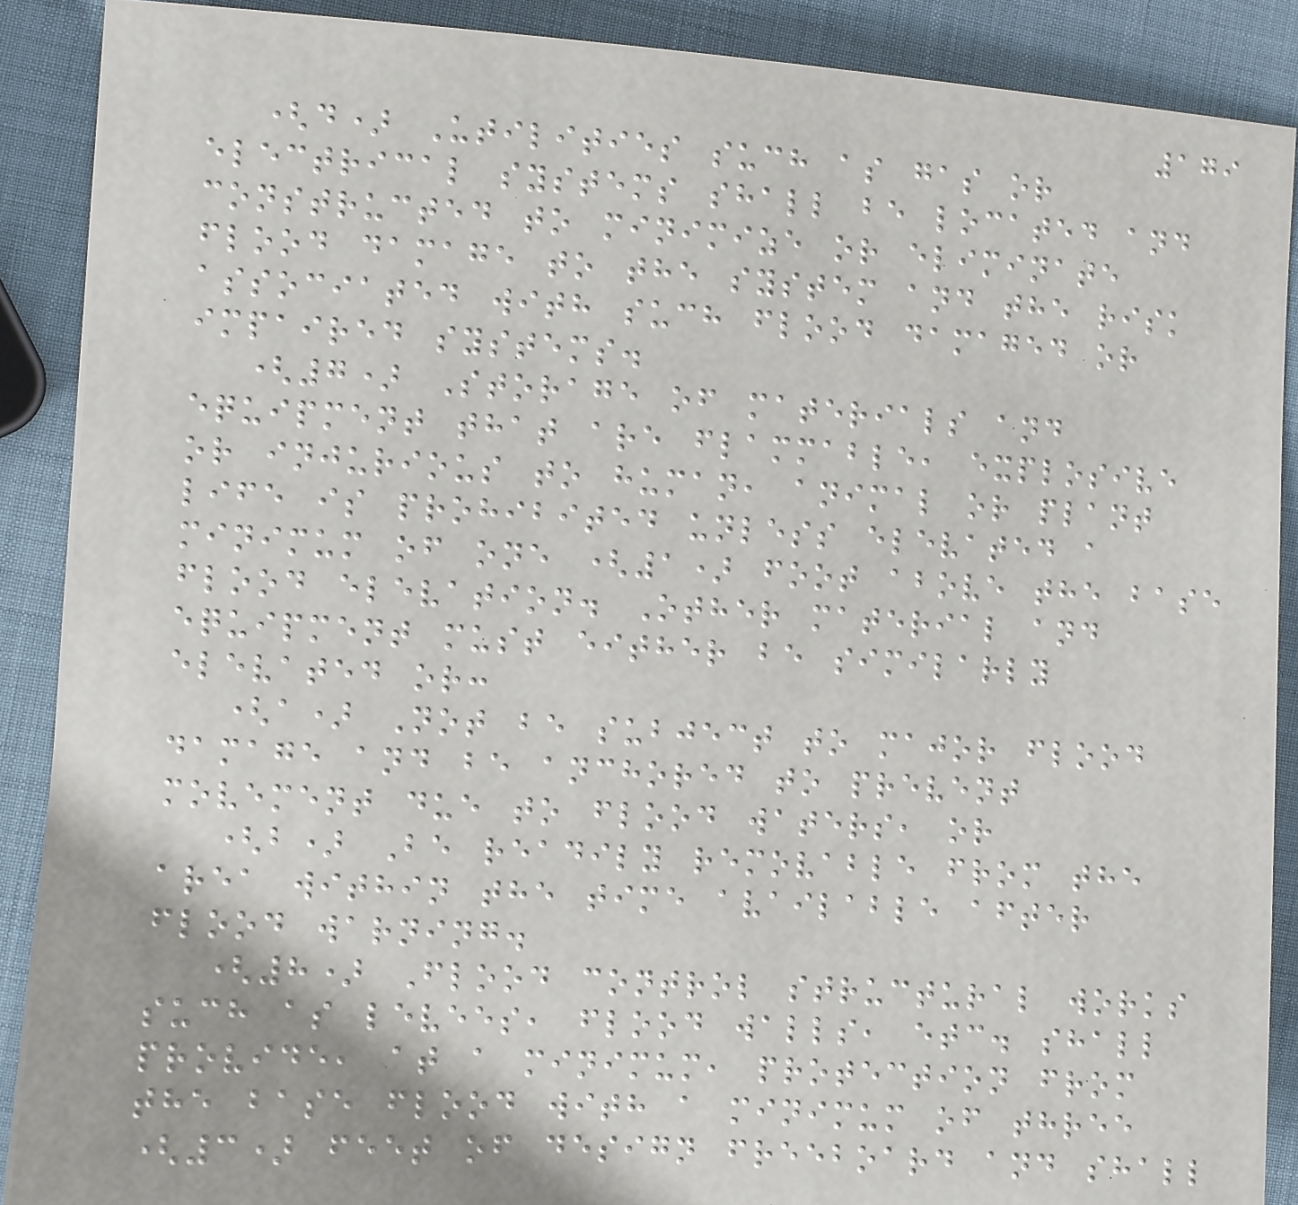179
(d) Utilities such as gas or
electrical systems shall be located and
constructed to minimize or eliminate
flood damage to the system and the risk
associated with such flood damaged or
impaired systems.
(7) Storage of materials and
equipment that are flammable, explosive
or injurious to human, animal or plant
life is prohibited unless elevated a
minimum of one (1) foot above the base
flood elevation. Other material and
equipment must either be similarly
elevated or:
(a) Not be subject to major flood
damage and be anchored to prevent
movement due to flood waters, or
(b) Be readily removable from the
area within the time available after
flood warning.
(8) Flood control structural works
such as levees, flood walls, etc. shall
provide, at a minimum, protection from
the base flood with a minimum of three
(3) feet of design freeboard and shall
